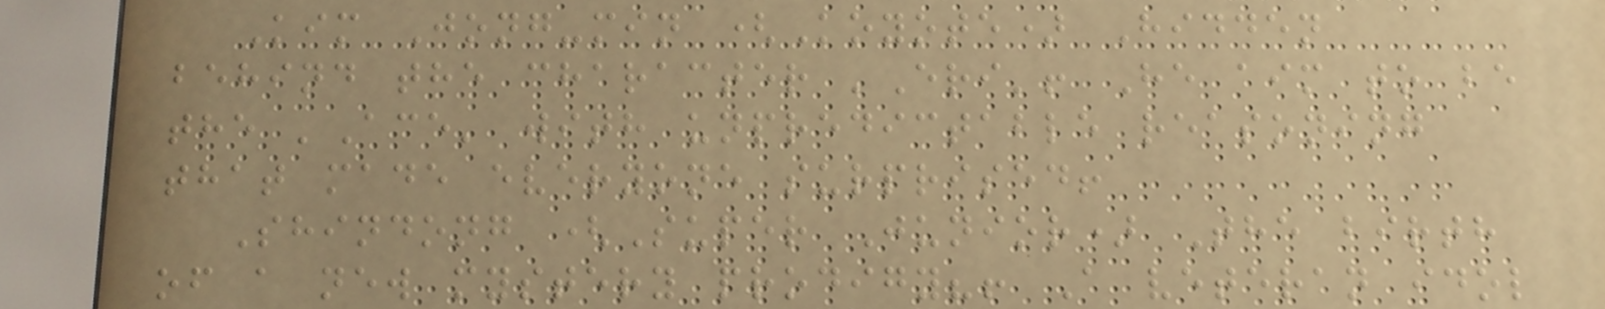Kim Jong-min (Koyote) Hidden
behind the character 'Eri'! He aim to be
the 'Ace' with unpredictable reasoning
that made everyone surprised!
Shindong (Super Junior) The birth
of a new mystery prodigy?! A veteran idol
